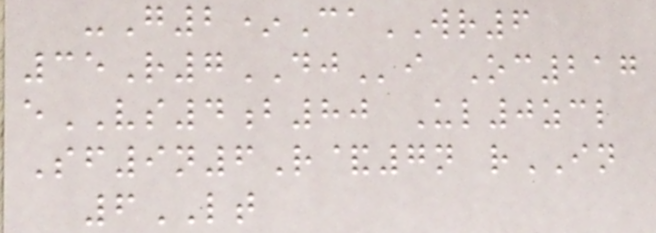-G2*CaWR6
35R7DJi Oc217
eVS4b80 Ul0zcl
Sf9n6R&7n rIN
6LT
